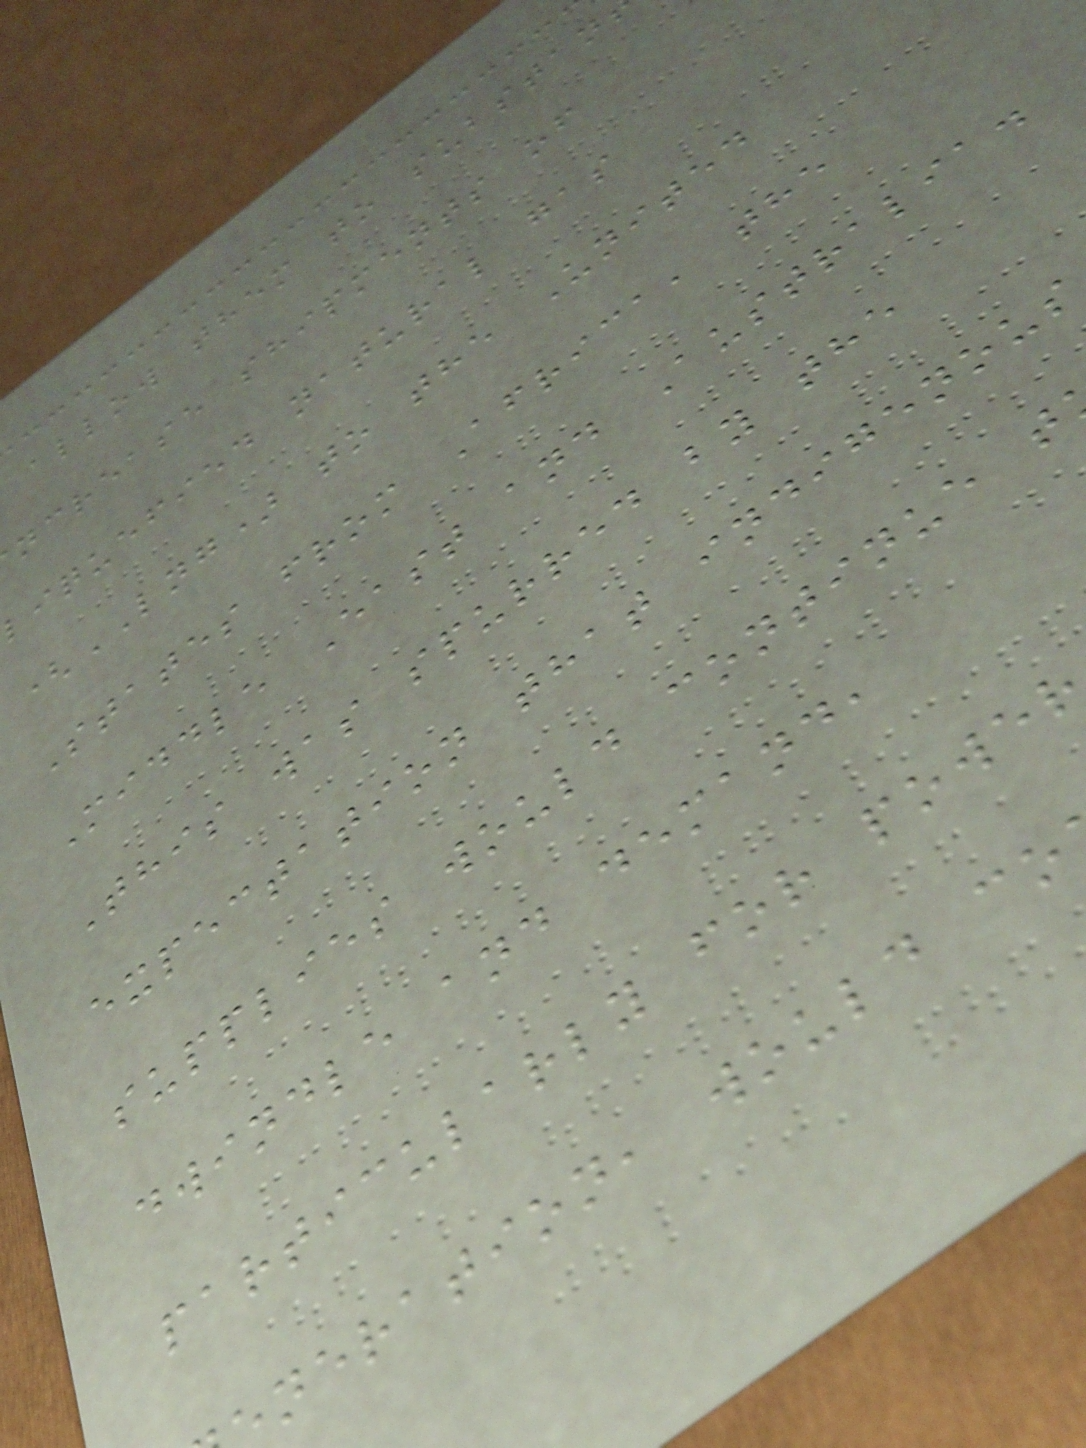allow them to substan
ncrease shipments of
liquefied natural gas
(LNG) to the United
States from Africa, the
Middle East and Australia.
This was spurred by the
expectation that indigenous
supplies would continue t
dwindle and demand,
particularly for power
neration, would co
